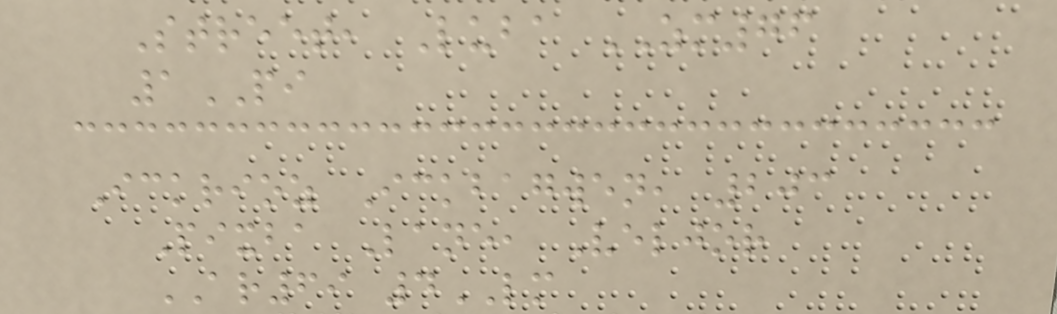Street, Luba ZM76
1PI
Ickrioz Ickbagwen, 203
Pixba Lane, Veljor
AR69 4LM
